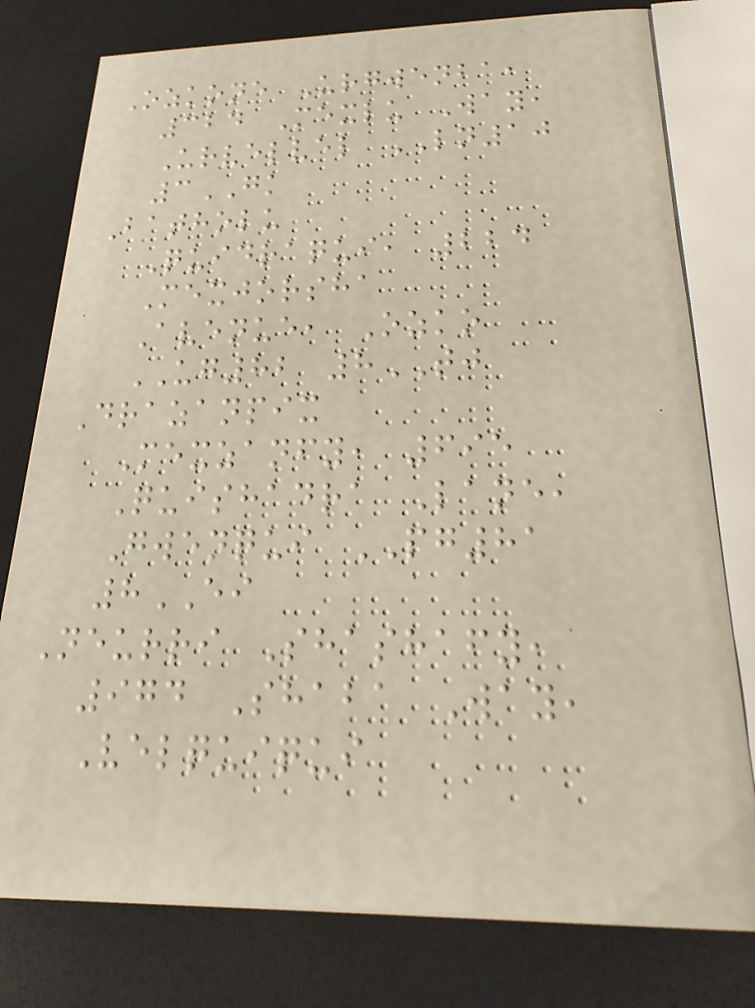Ozkone Urgwenba,
324 Mexlu Way,
Urvelvel LN10
3GK
Batholu
Quidraqui, 224
Mexjorsha
Avenue, Ozko
UG82 8TJ
Drazanpix
Mexzanfy, 695
Quishadra Lane,
Gwenqui PG81
8EI
Neurri Shashafy,
974 Shaba Way,
Velquiqui
